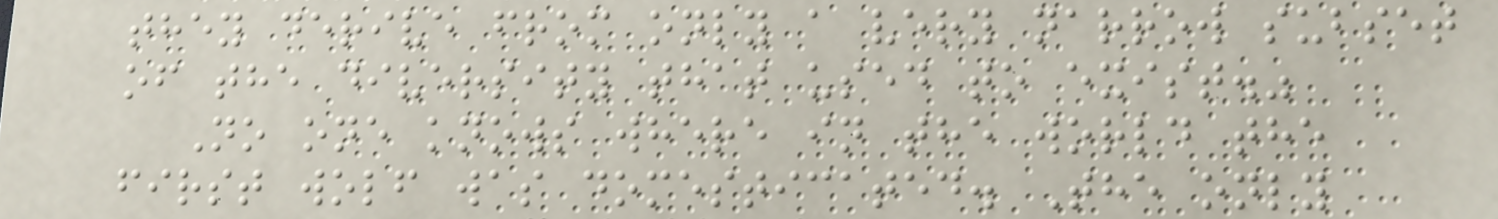they derive from only a very narrow subset
of the diversity that used to exist."
No one knows where in the world the
first wolf was domesticated. The only
